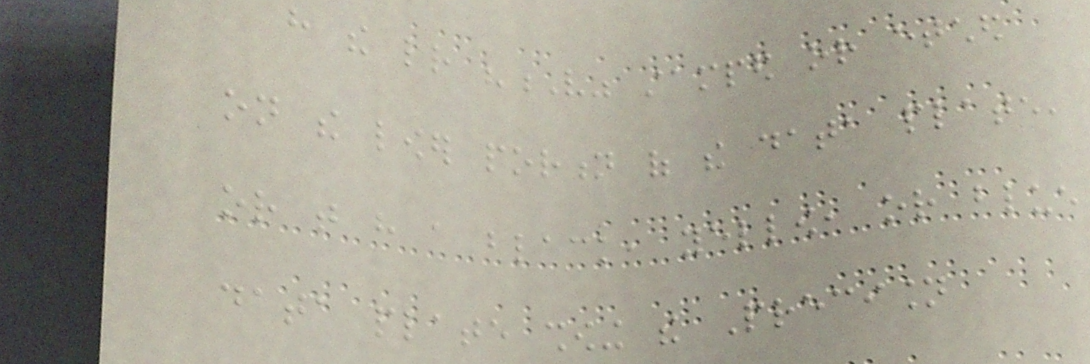have the letter "V" stamped or etched
on the lower portion of the data plate,
or that have a black, yellow, or blue
data plate showing the Precision
